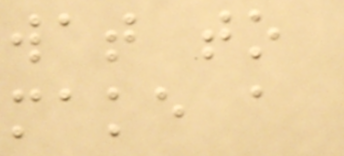wat to
make a
